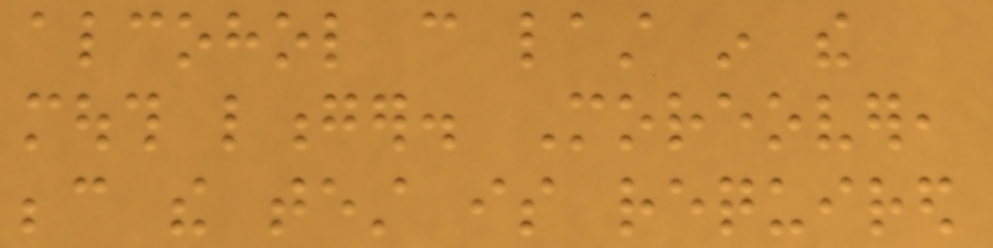alcohol can last in the
mouth longer. Moreover,
because the test is required
